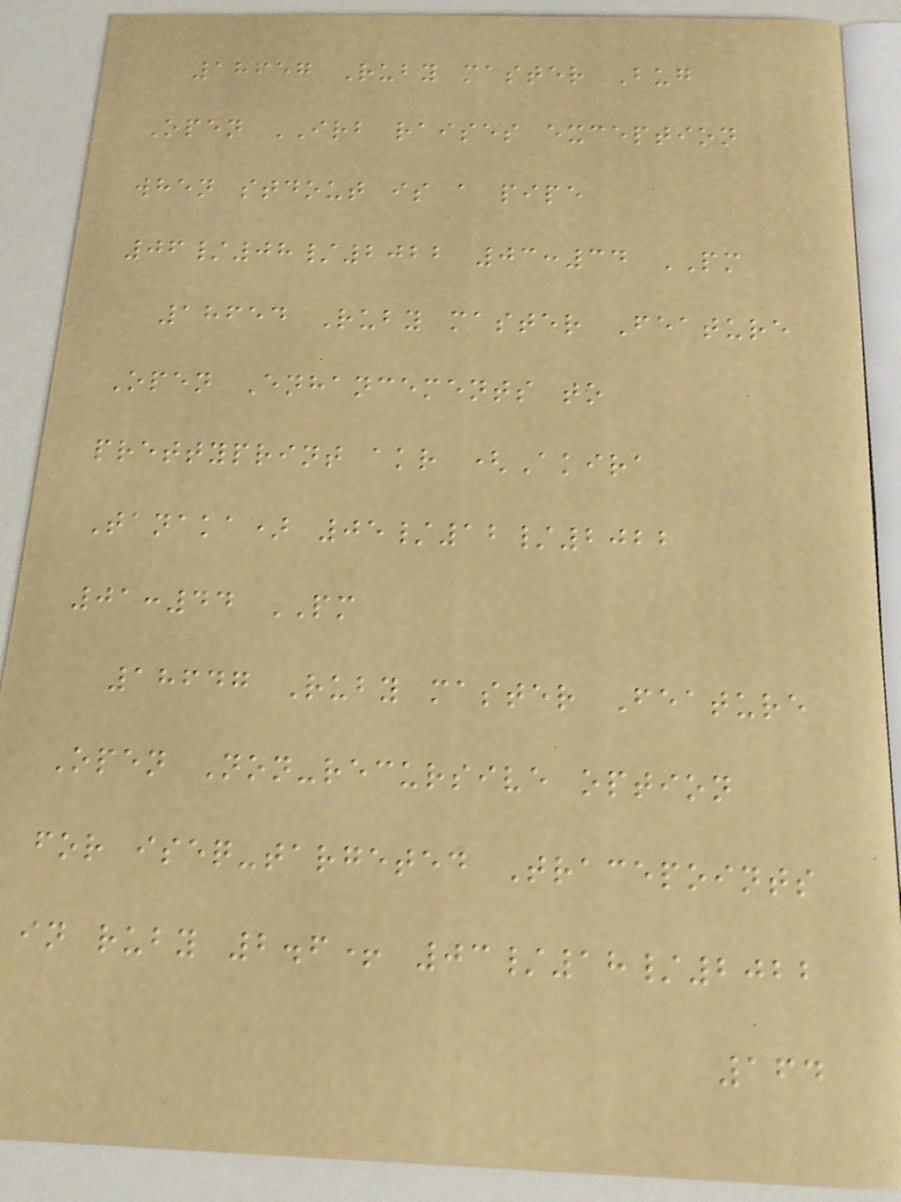18657 Ruby master Bug
Open IRB raises exception
when stdout is a pipe
06/08/2022 03:34 PM
18654 Ruby master Feature
Open Enhancements to
prettyprint akr (Akira
Tanaka) 05/12/2022
01:44 PM
18647 Ruby master Feature
Open Non-recursive option
for iseq-targeted Tracepoints
in ruby 2.6+ 03/18/2022
164
